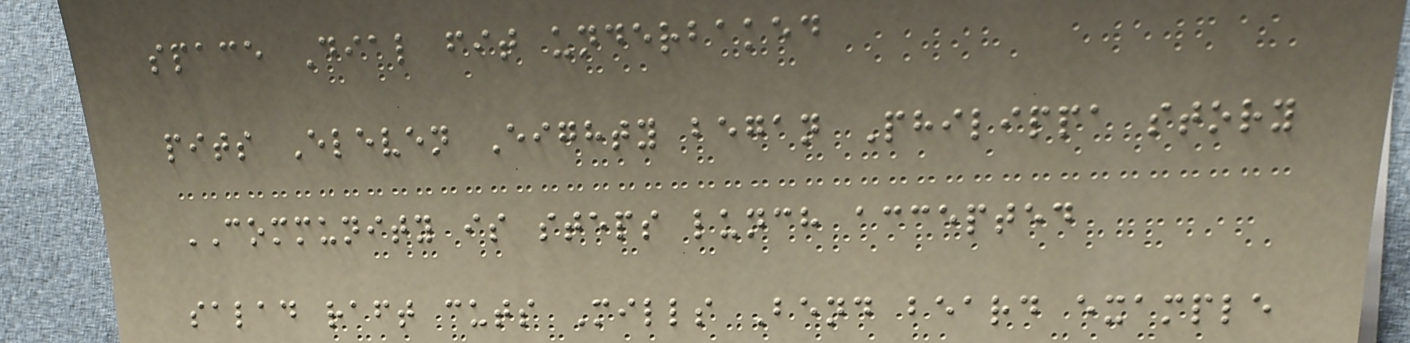space Dial fit underbaked
pits Eleven Eighty began Philippa story
COMMUNITY is steps lunch accepted
salad raft cuts Mills Bend beard example
